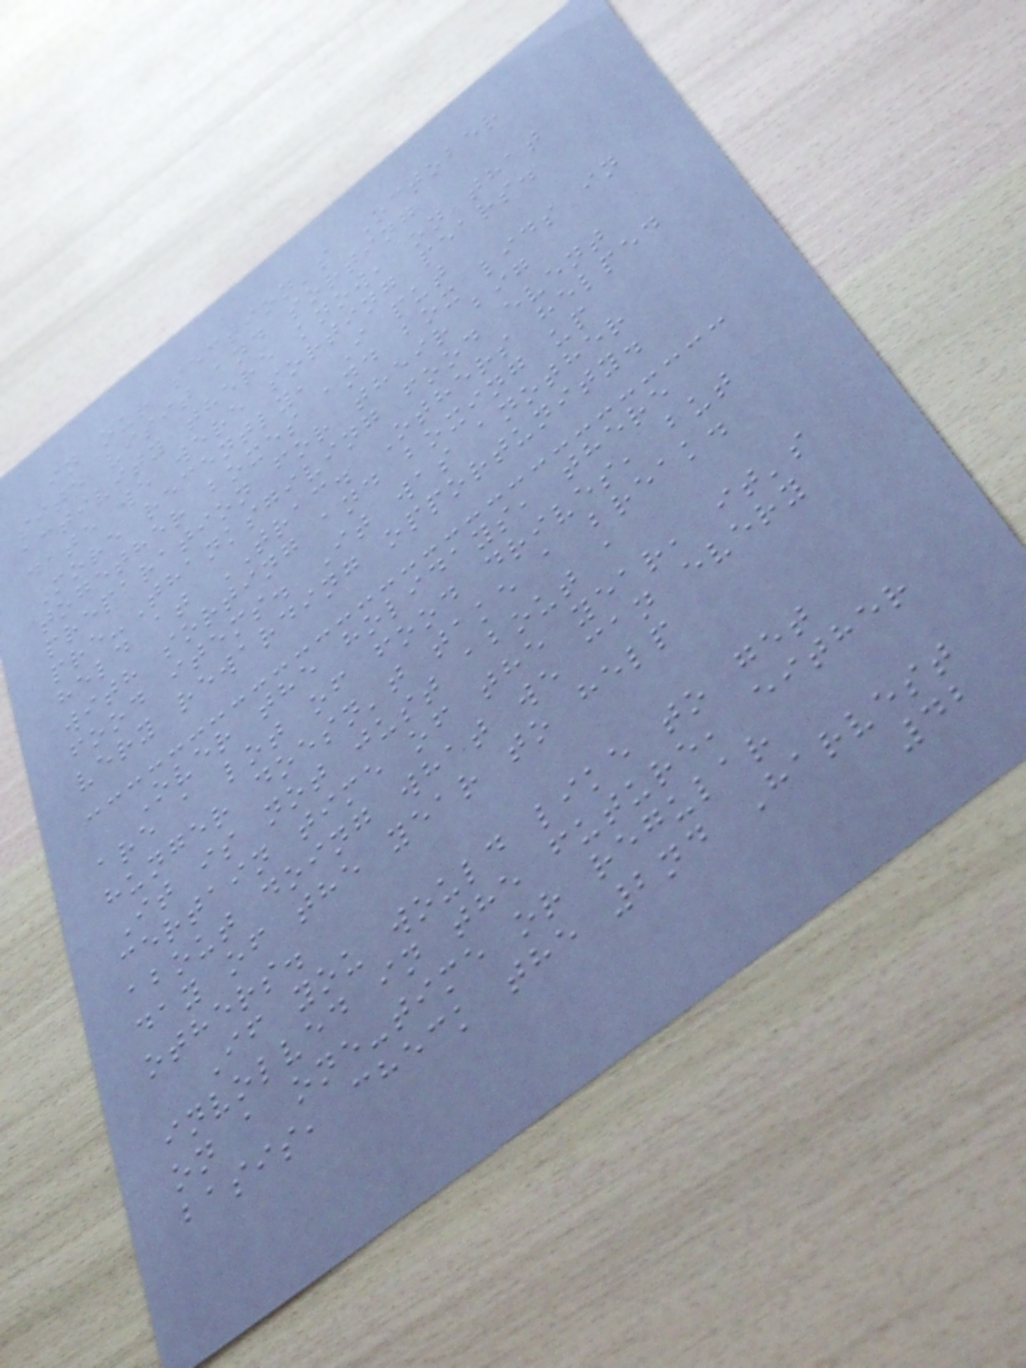in our section's October
site visit and sorting
activity there know, on that
date we were sorting pears.
More recently, I put
together boxes and box lids in
preparation for their big
pre-Thanksgiving food event
held at TRAC. Others helped
with sorting and boxing up
food items. It was another
very rewarding opportunity.
Over the holidays, there
are a lot of food drives, but
hunger doesn't take a break.
It is not just about a
certain time of the year, it's
about doing what we can every
day of the year to help
others.
If you would like to get
involved in the future, either
on a one-time or regular
basis, check the 2nd Harvest
42
